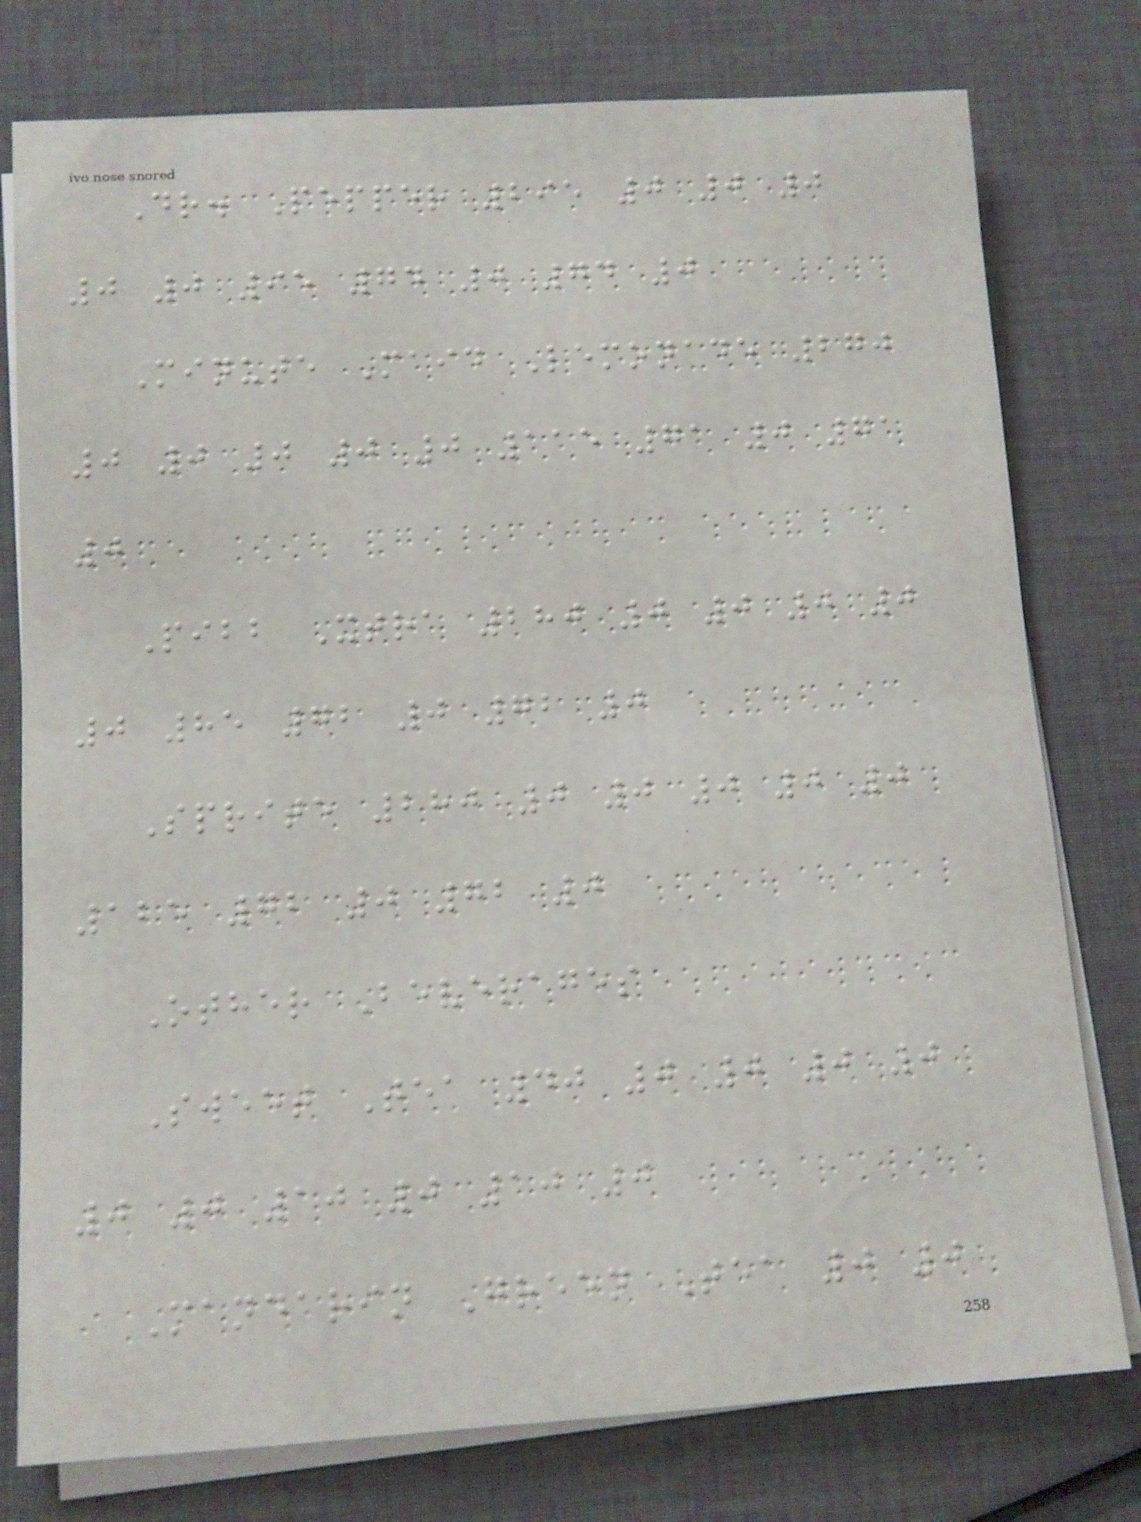Dr. Pepper 295 0 0 0
0 0 95 74 0 74 0
Minute Maid Lemonade 270
0 0 0 0 0 115 71 0 71
0
Pibb Xtra 280 0 0 0 0
0 85 72 0 72 0
Sprite 280 0 0 0 0 0
125 72 0 72 0
Other Beverages
Sweet Tea 40 0 0 0 0
0 0 10 0 10 0
Mandarin Green Tea 0 0
